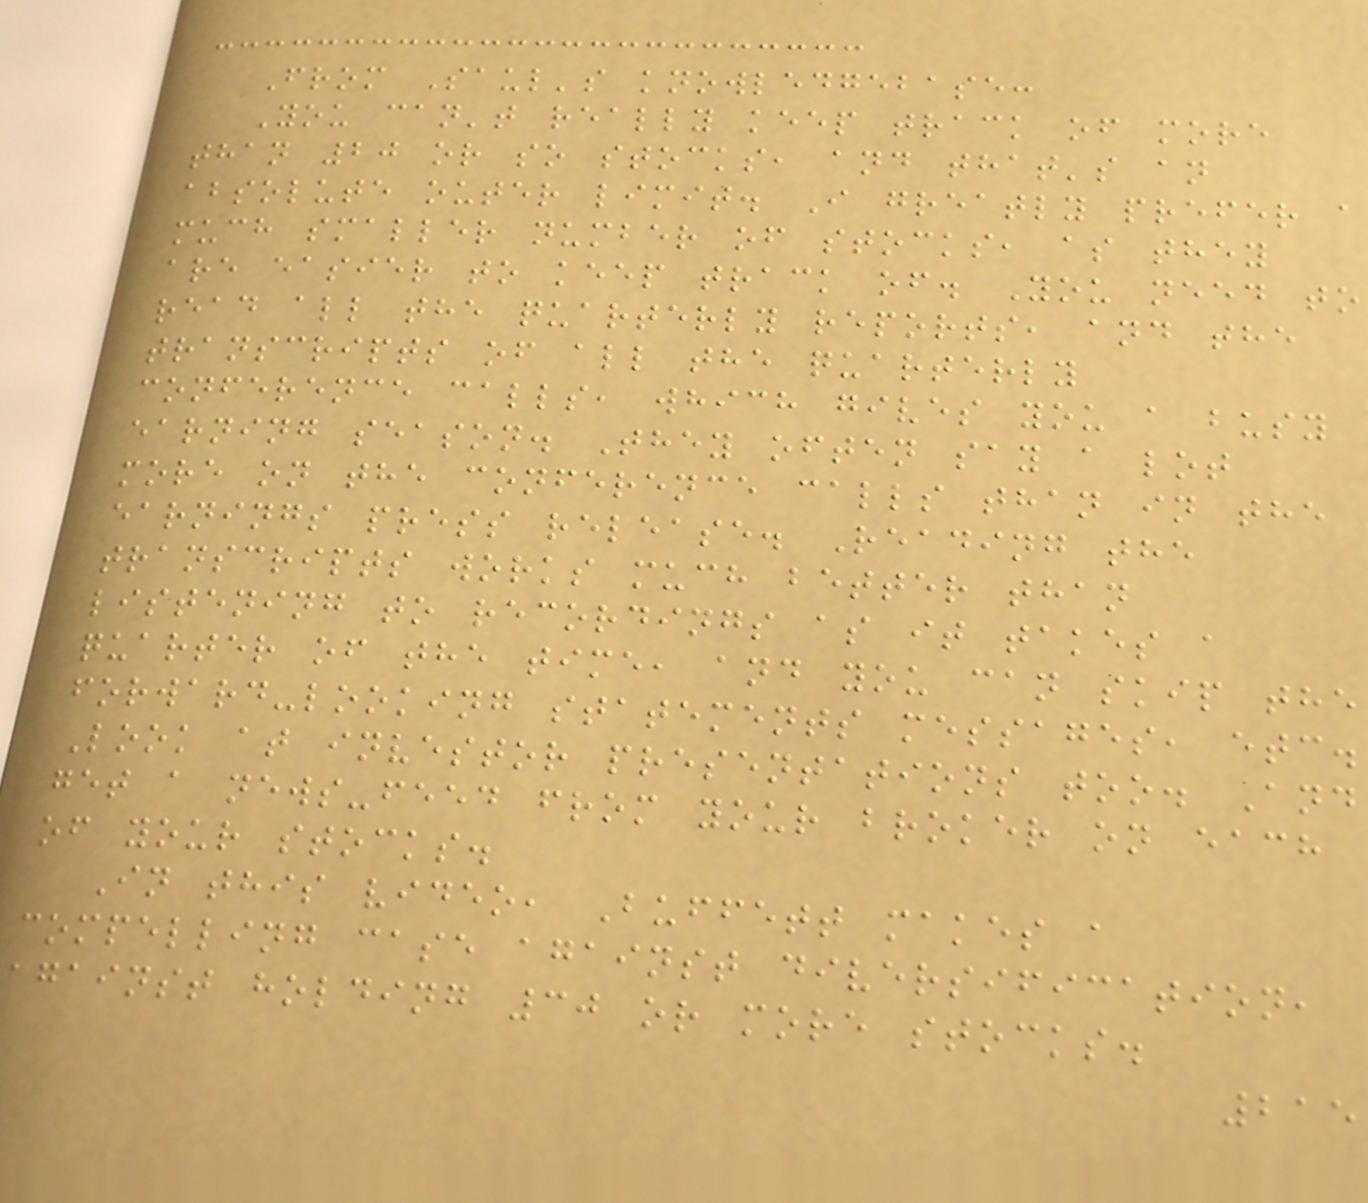From Saul's knowledgebase:
You can't really keep track of more
than 20 or so stocks, and that's an
absolute outer limit. I greatly prefer a
much smaller number of stocks, as they
are easier to keep track of. You need to
read all the quarterly reports, and the
transcripts of all the quarterly
conference calls, which gives you a busy
earning season. They often say a lot
more on the conference calls than in the
earnings press release. Reading the
transcripts works much better than
listening to recordings as it takes a
quarter of the time, and you can skip the
forward-looking statements messages, etc.
Look at investor presentations too. And
get a news-feed from your broker on each
of your stocks.
In this video, Buffett makes a
compelling case against diversification,
against holding 30 or more stocks.
215
